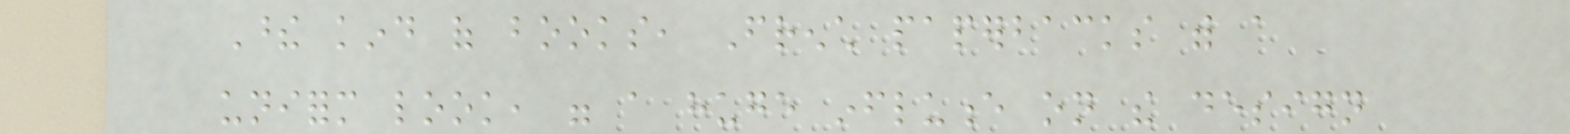These kind of books, French paperbacks with a
uniform look, were a huge influence on the design
